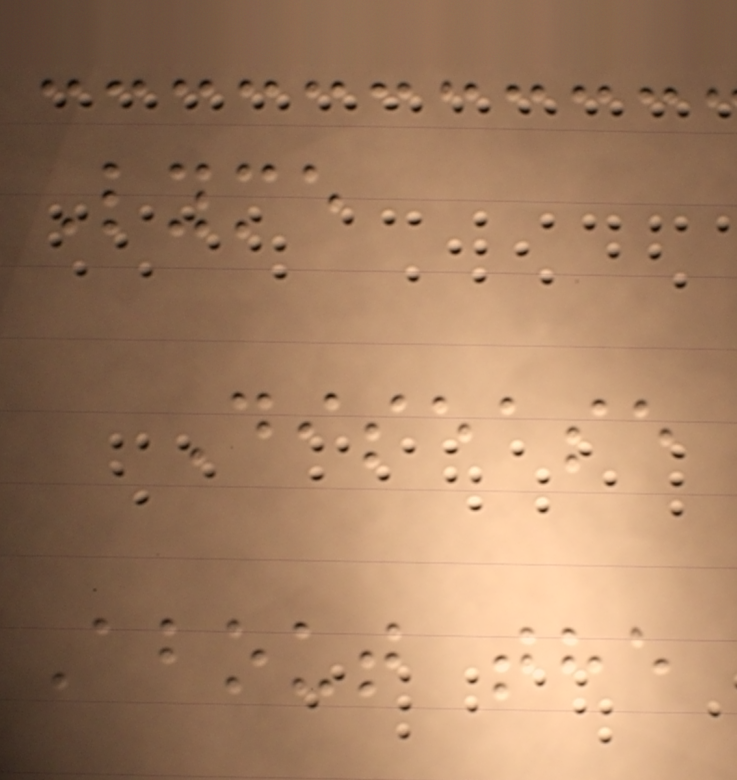Lyme
Disease
About the
